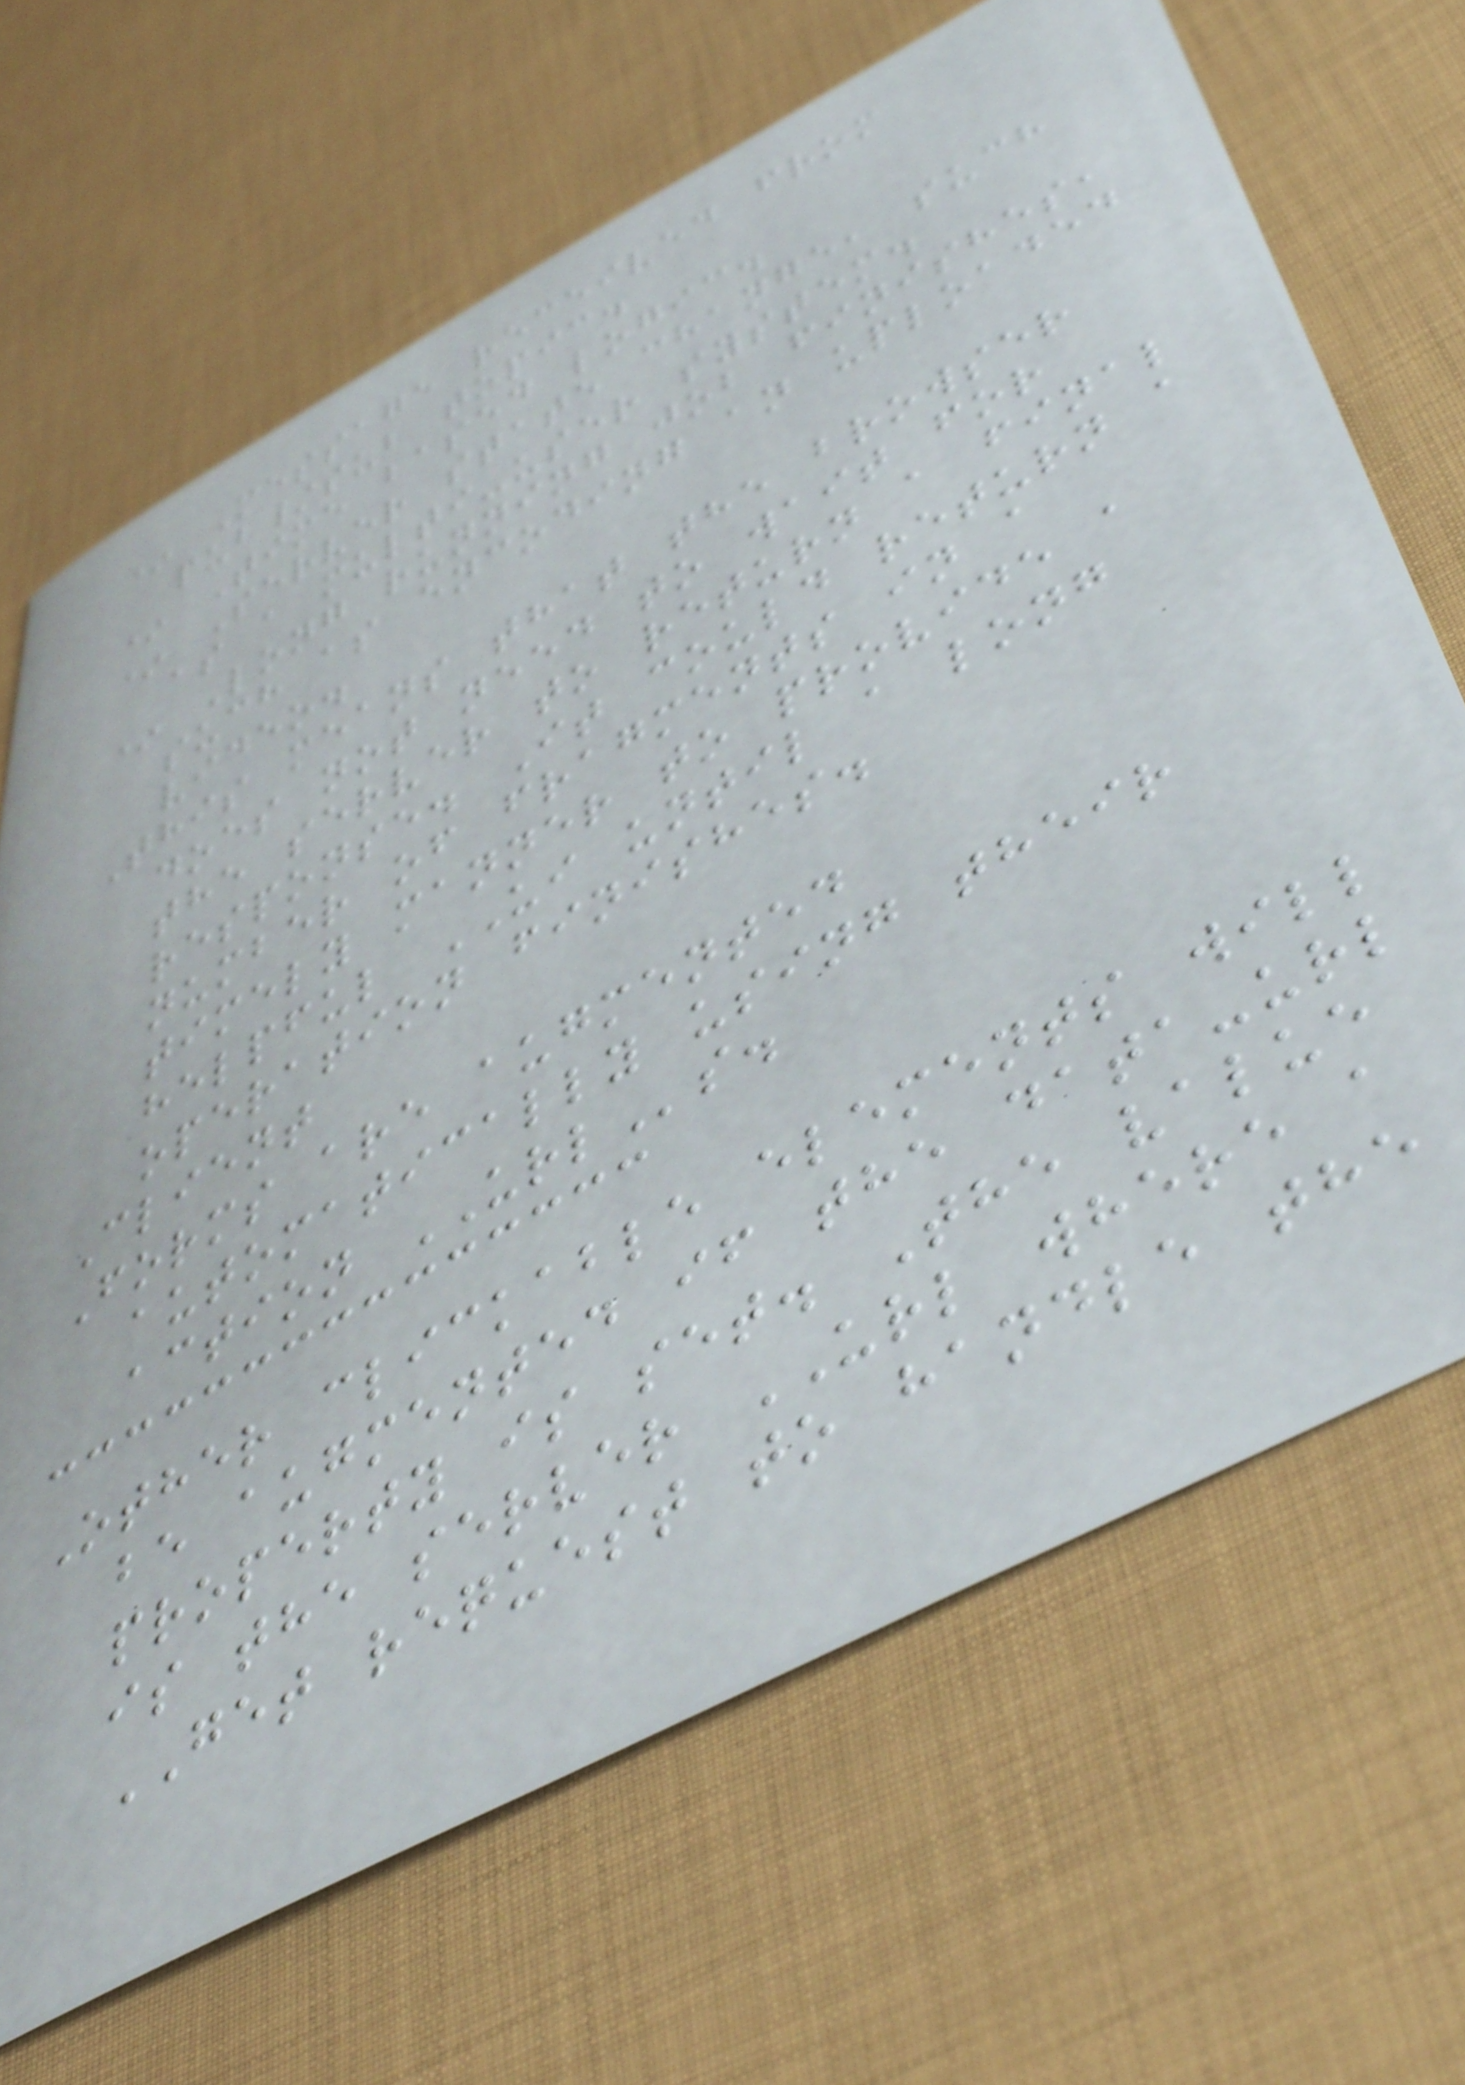* Message received from
pub/sub topic.
* Time based logic.
* Server state change, such
as a multi-user system.
* Long running job finishes,
such as encoding an uploaded
video.
This means that the browser
does not need to wait for
the server to return a final
response. It could return a
number of fragments in a
timely manner to provide a
helpful UI until a long
operation finishes.
Client
Forms are augmented
automatically using their
action URLs.
Other clickable elements will
be augmented if the data-url
property is set. The value
is the server URL where a
GET request to handle the
